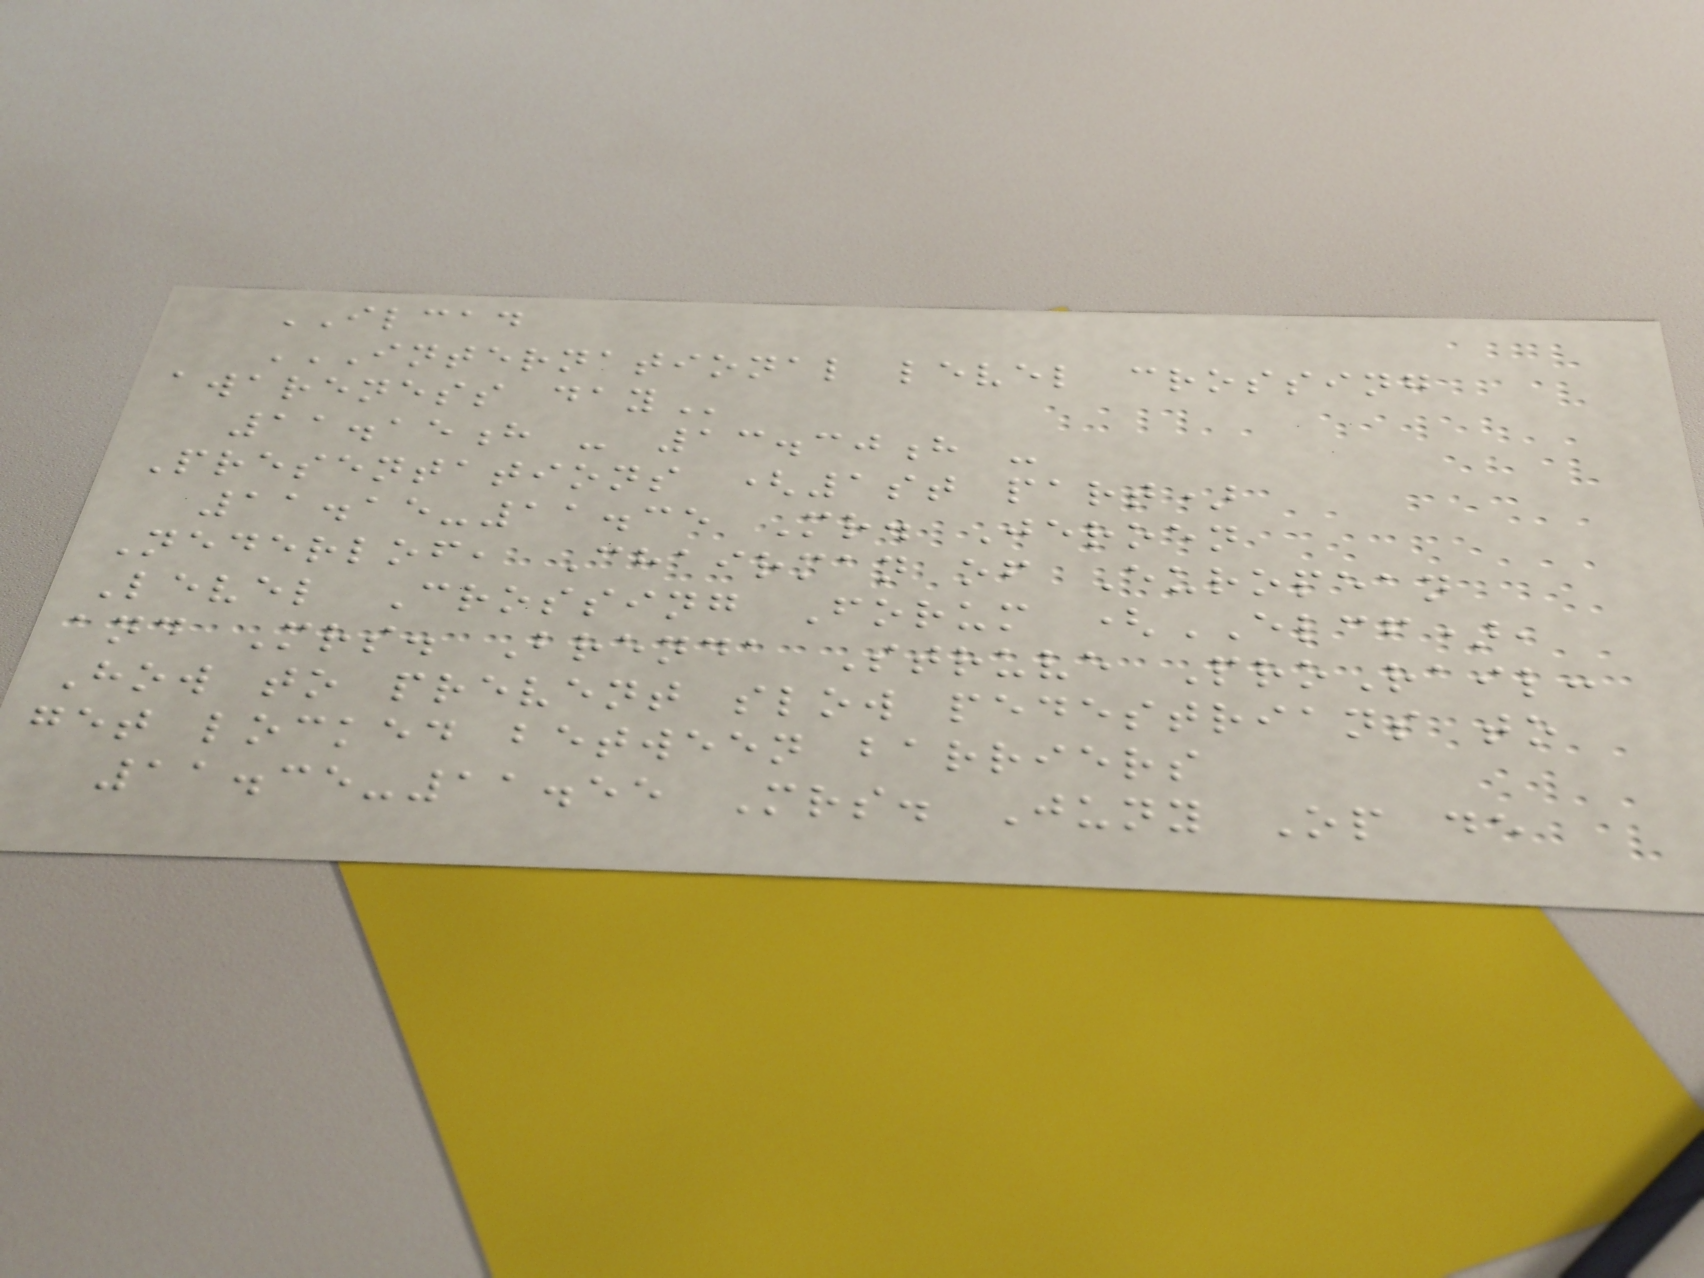ILCAD
INTERNATIONAL LEVEL CROSSING
AWARENESS DAY
11.15h - 13.30h -
Presentations (1st part)
11.15-11.35 Mr. Jeroen
Nederlof, Chairman of European
Level Crossing Forum (ELCF),
and Mrs. Brenda Struve ProRail:
How to prevent slow pedestrians to
get locked between barriers
11.35-11.55 Mrs. Juny Op de
